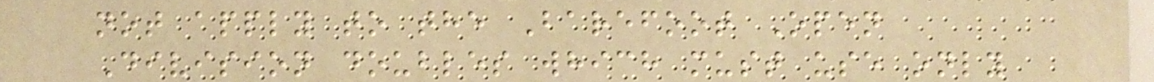not apply to the Barefoot Open
Division doubles which must use only
